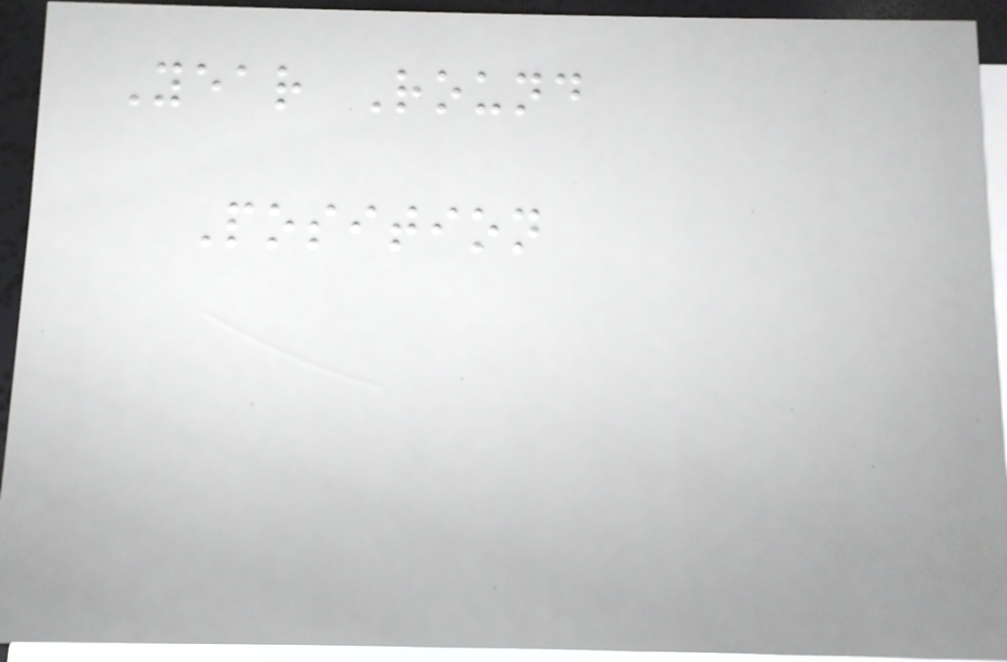Year Round
Position
